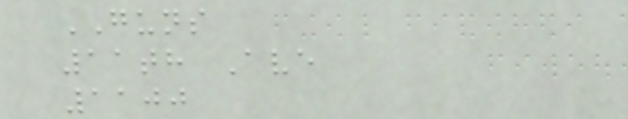GUNS
11th Ave
1100
